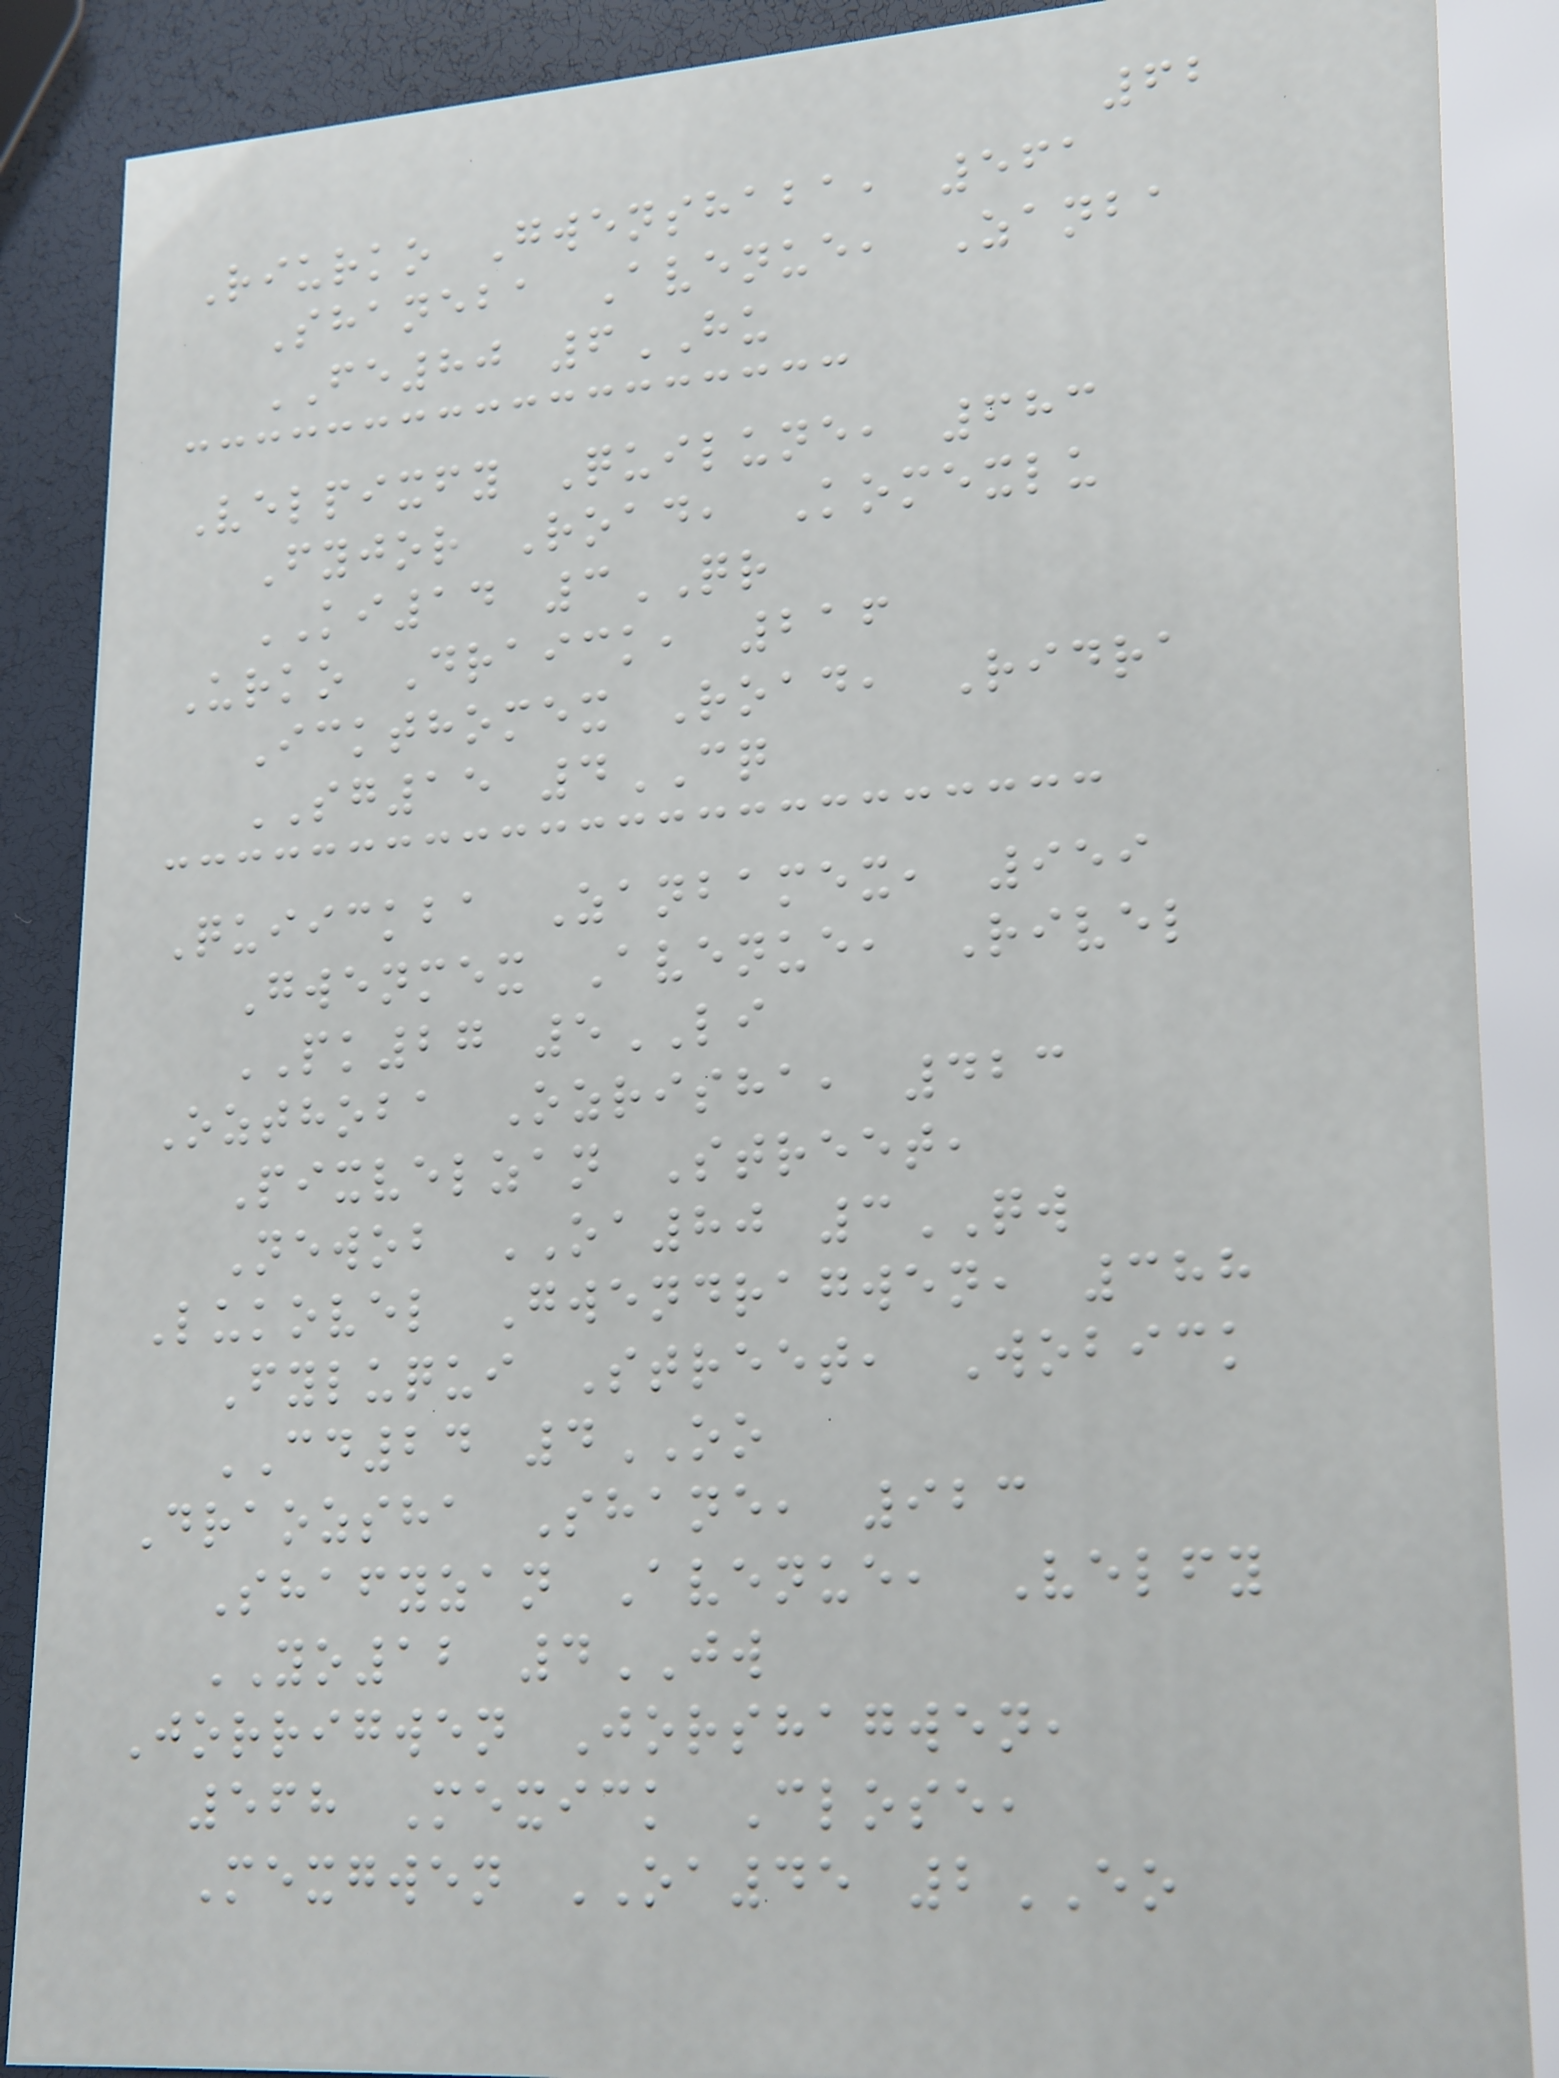62
Riurko Gwenshaba, 561
Shaneba Avenue, Zanba
FE80 6HU
Velpixfy Quilune, 683
Fyjor Road, Komexlu
KI14 3QR
Urko Draick, 216
Ickthomex Road, Ridra
SG15 4CQ
Quiickba Zanbamex, 959
Gwenmex Avenue, Rivel
PK27 5LI
Ozthoba Ozrisha, 423
Pixvelzan Street,
Newob OA80 3QW
Lukovel Gwendragwen, 388
Fyluqui Street, Wobick
CD24 4OO
Draozsha Shane, 923
Shafyzan Avenue, Velfy
YO12 4JW
Jorrigwen Jorshagwen,
568 Mexick Close,
Mexgwen OA45 2EO
